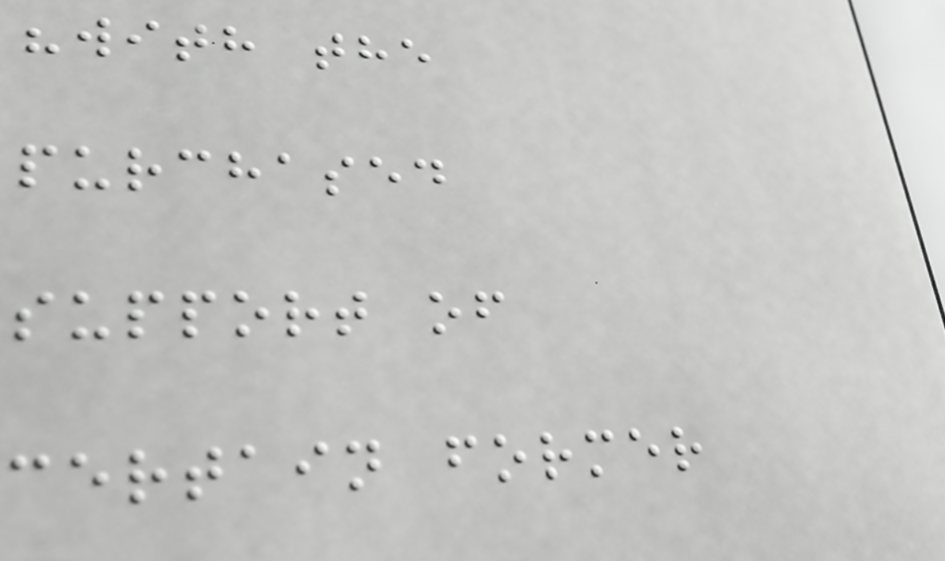"with the
purchased
support of
certain former
